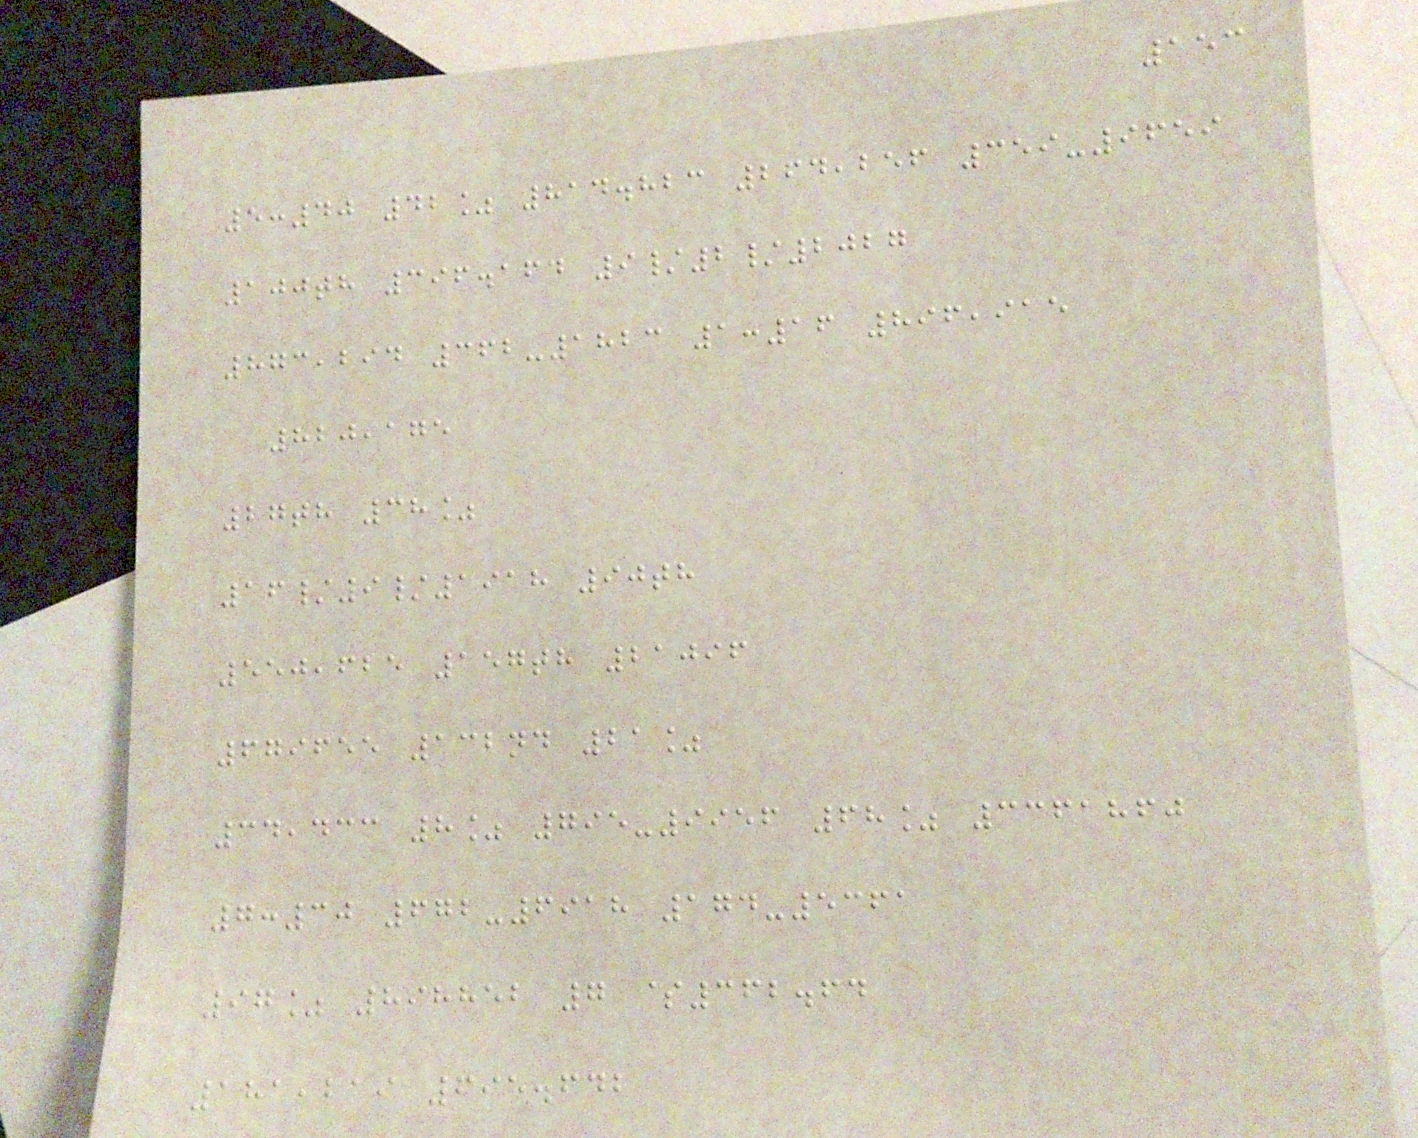153
5:40 42% 814.823 264,256 359-9659
100th 396.164 9/2/2027
873,294 362-1823 1:16 896,915
820,175
27th 38%
16/9/1918 90th
550,625 157th 21096
679655 132nd 21%
34,433 8% 795-9956 68% 3361860
7:30 672-6918 174-5361
97% 898852 7 $362.64
181,219 695.642
